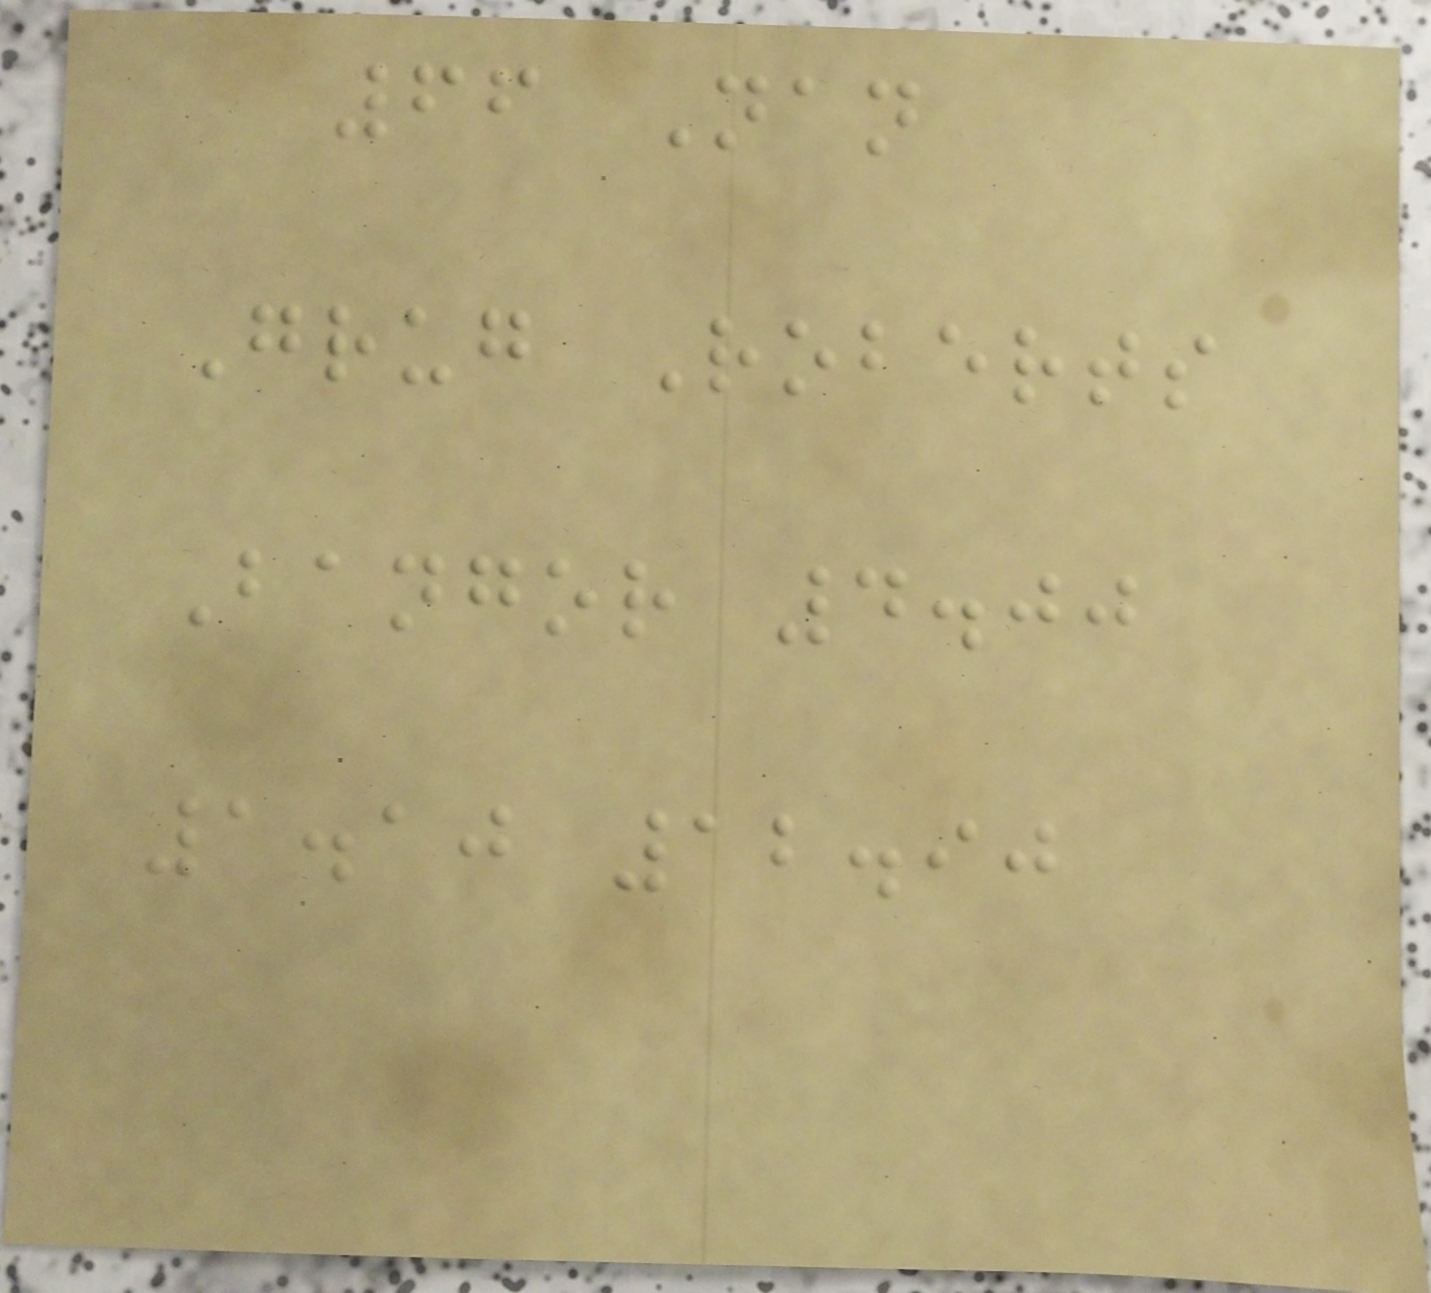66 Nan
Grug Roberts
Bangor 4.00
1.10 12.90
